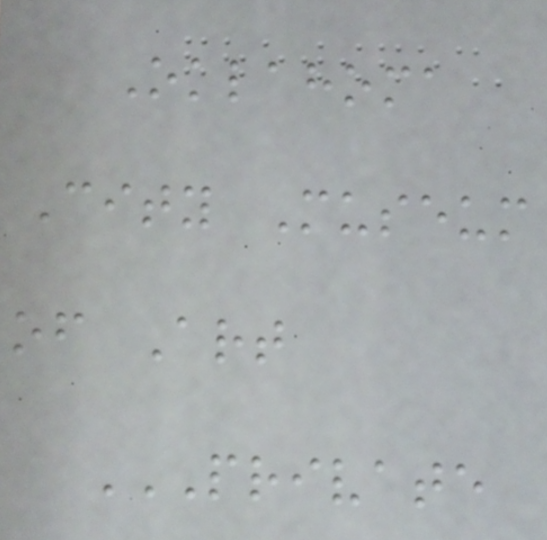Oklahoma
City Museum
of Art
PRIVATE
